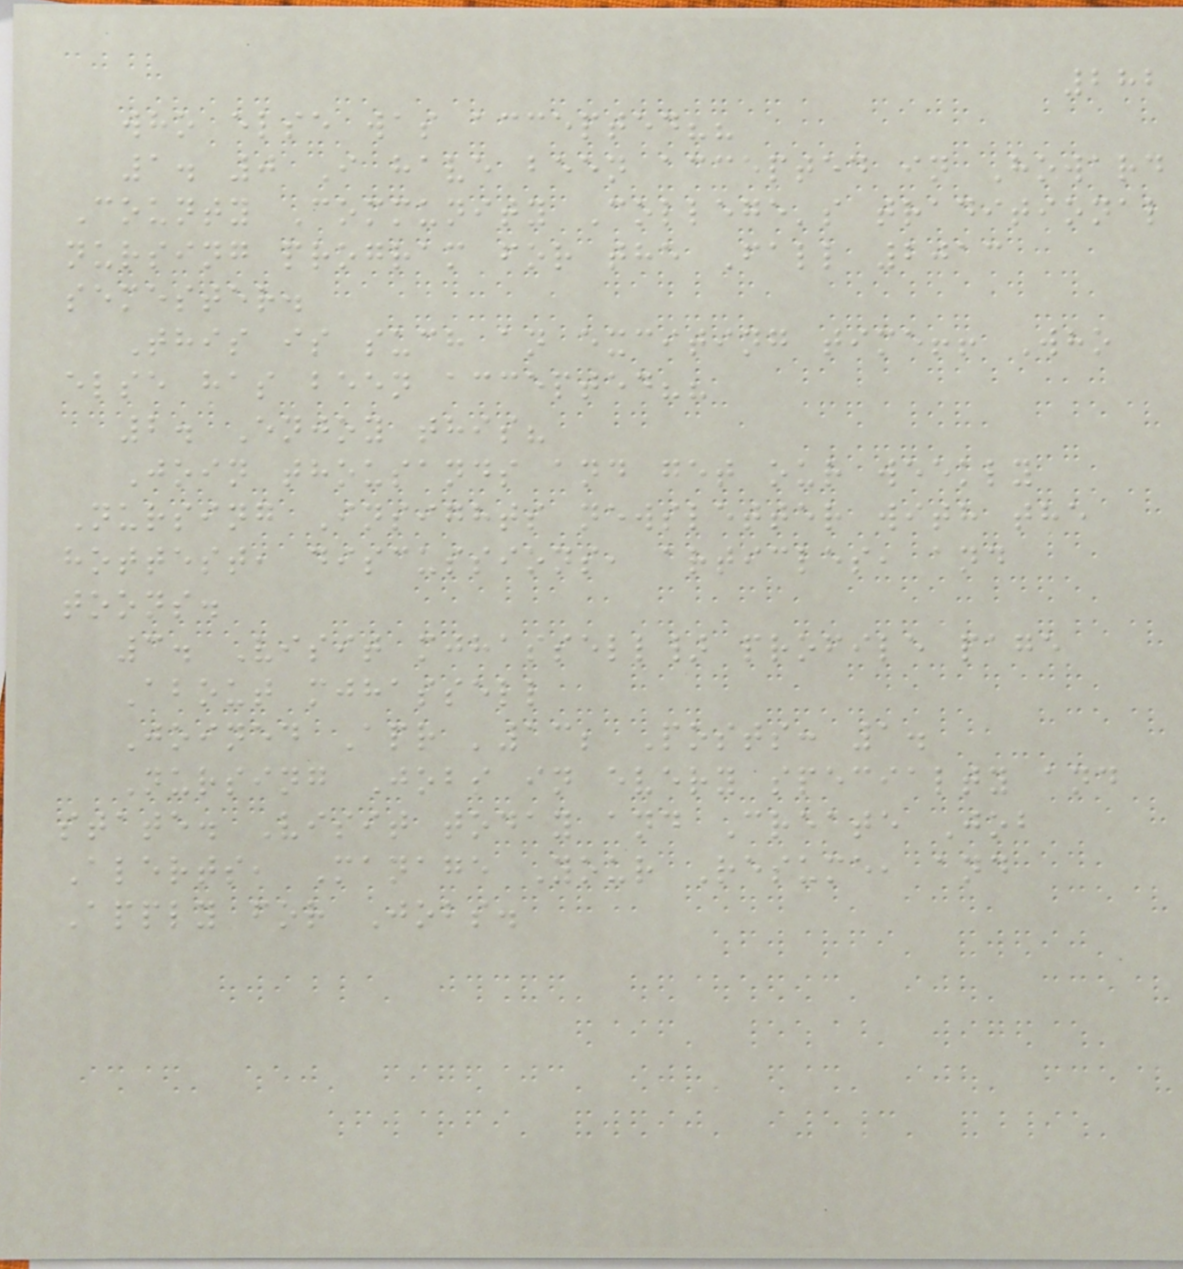282
who else was accepted??
1. 0 I have been accepted in Howard
County Community College's traditional
nursing program for the Fall 2013
semester.
This is such an exciting time!! Who
else has been accepted??
2. Enjoy this?
Join thousands and get our weekly
Nursing Insights newsletter with the
hottest, discussions, articles, and
toons.
3. Visit mjhassell} profile page
About mjhassell
Joined Apr '13; Posts: 1.
Nursing Jobs in every specialty and
state. Visit today and Create Job
Alerts, Manage Your Resume, and
Apply for Jobs.
